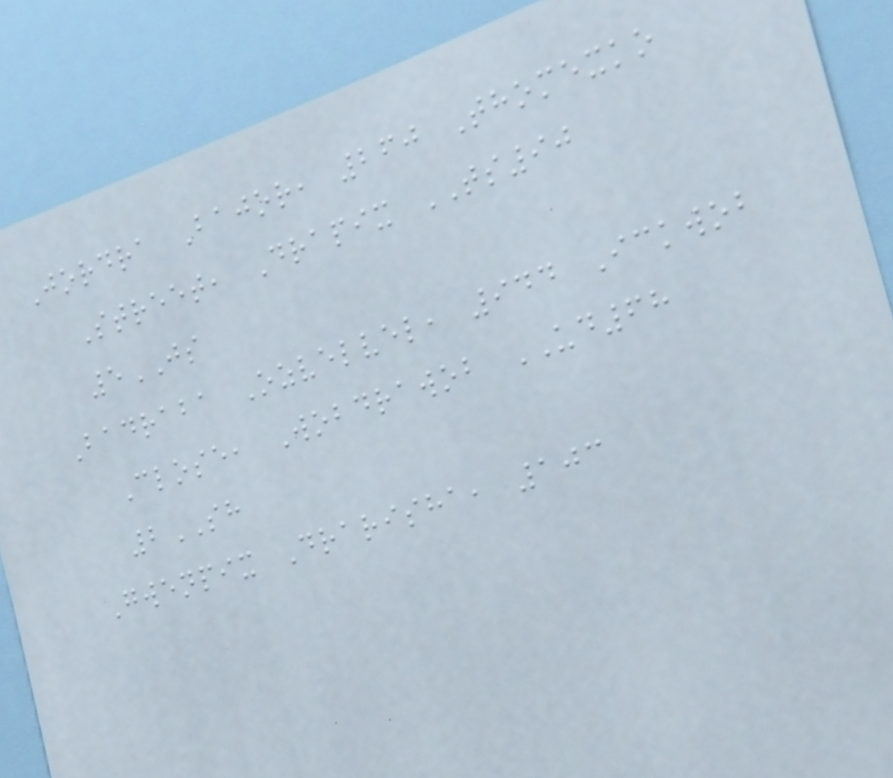Jordra Bajor, 260 Thomexko
Street, Drapix TS90
5JS
Badraba Ozvelvel, 944 Ickwob
Close, Wobdrawob UD68
2SH
Gwenpix Drarisha, 103
